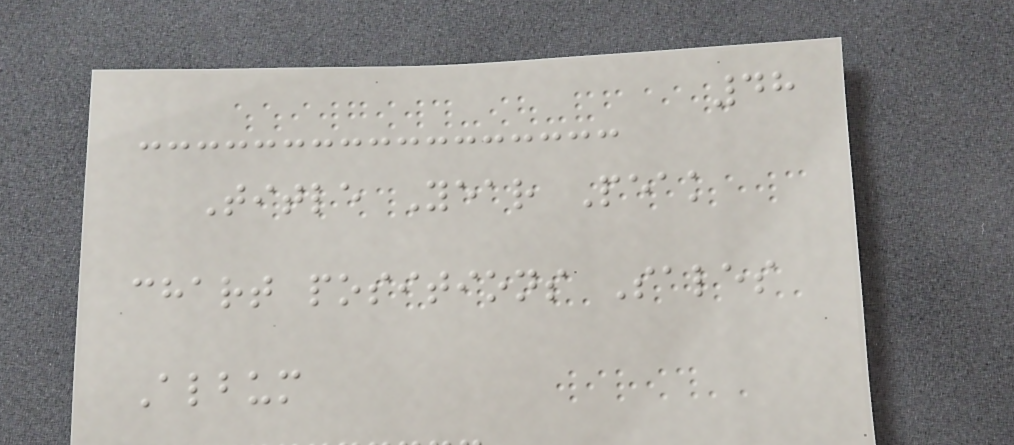48
Title Year Peak
chart positions Sales
Album
